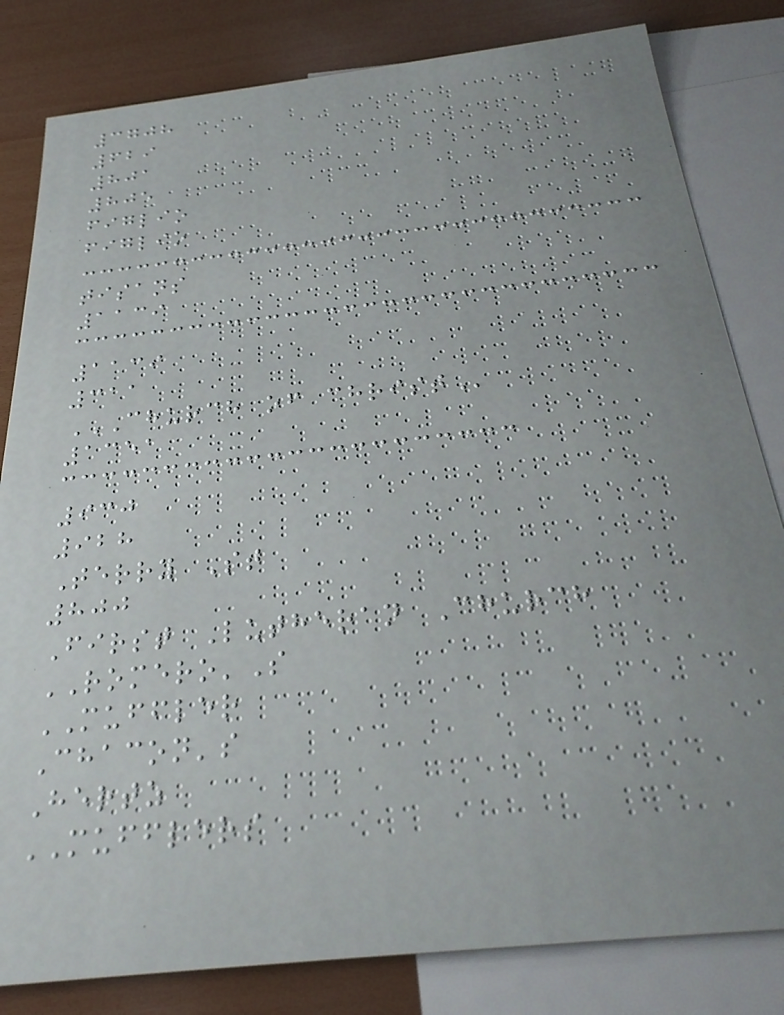3708
629
801
805
figlio
figlio
tisans
1139
1139
311
CHURCH OF CHRIST
1351
930
928
Terry St
800
First Lutheran Church
ROMERO'S
MUFFLER
Chacon's
Hertz
MUFFLERS
